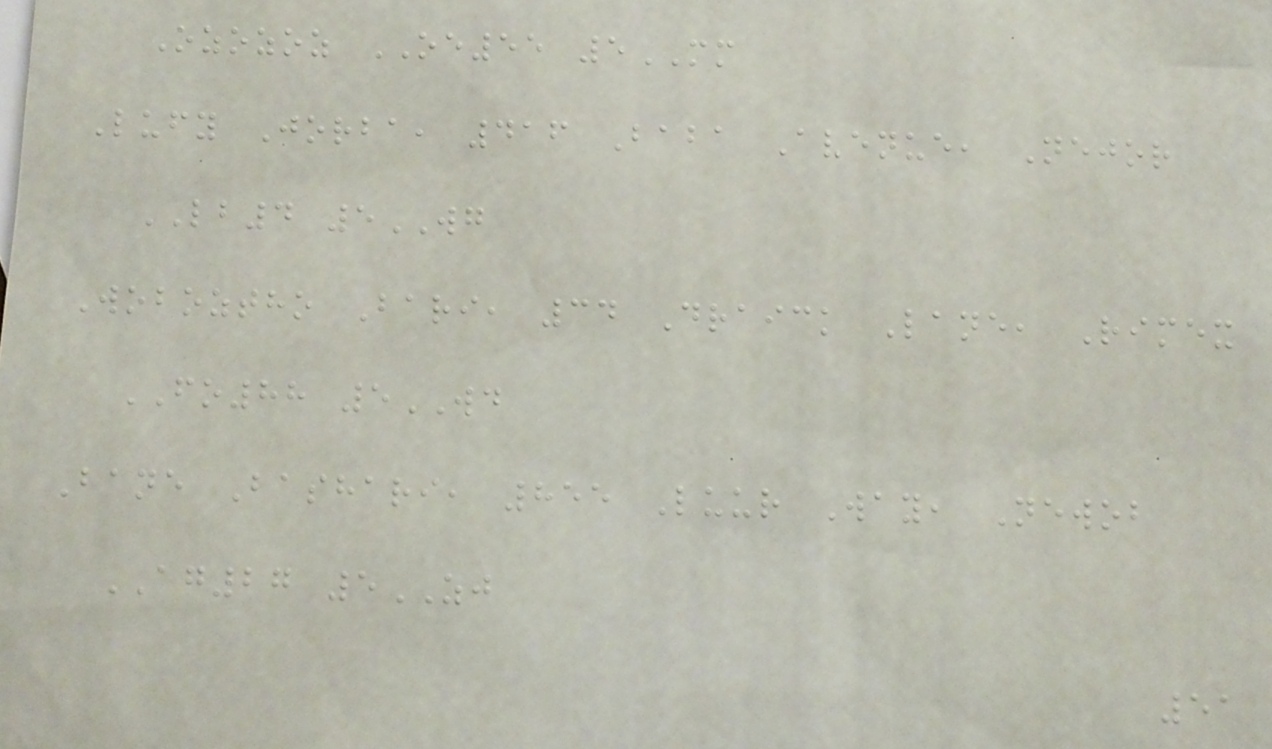Ozozoz OE55 5MM
Lufy Jorba, 416 Baba Avenue, Nejor
LB4 5WG
Woboztho Bari, 34 Draick Lane, Rimex
FO88 5WD
Bane Bashari, 855 Luur Way, Newob
AG27 5ZJ
51
